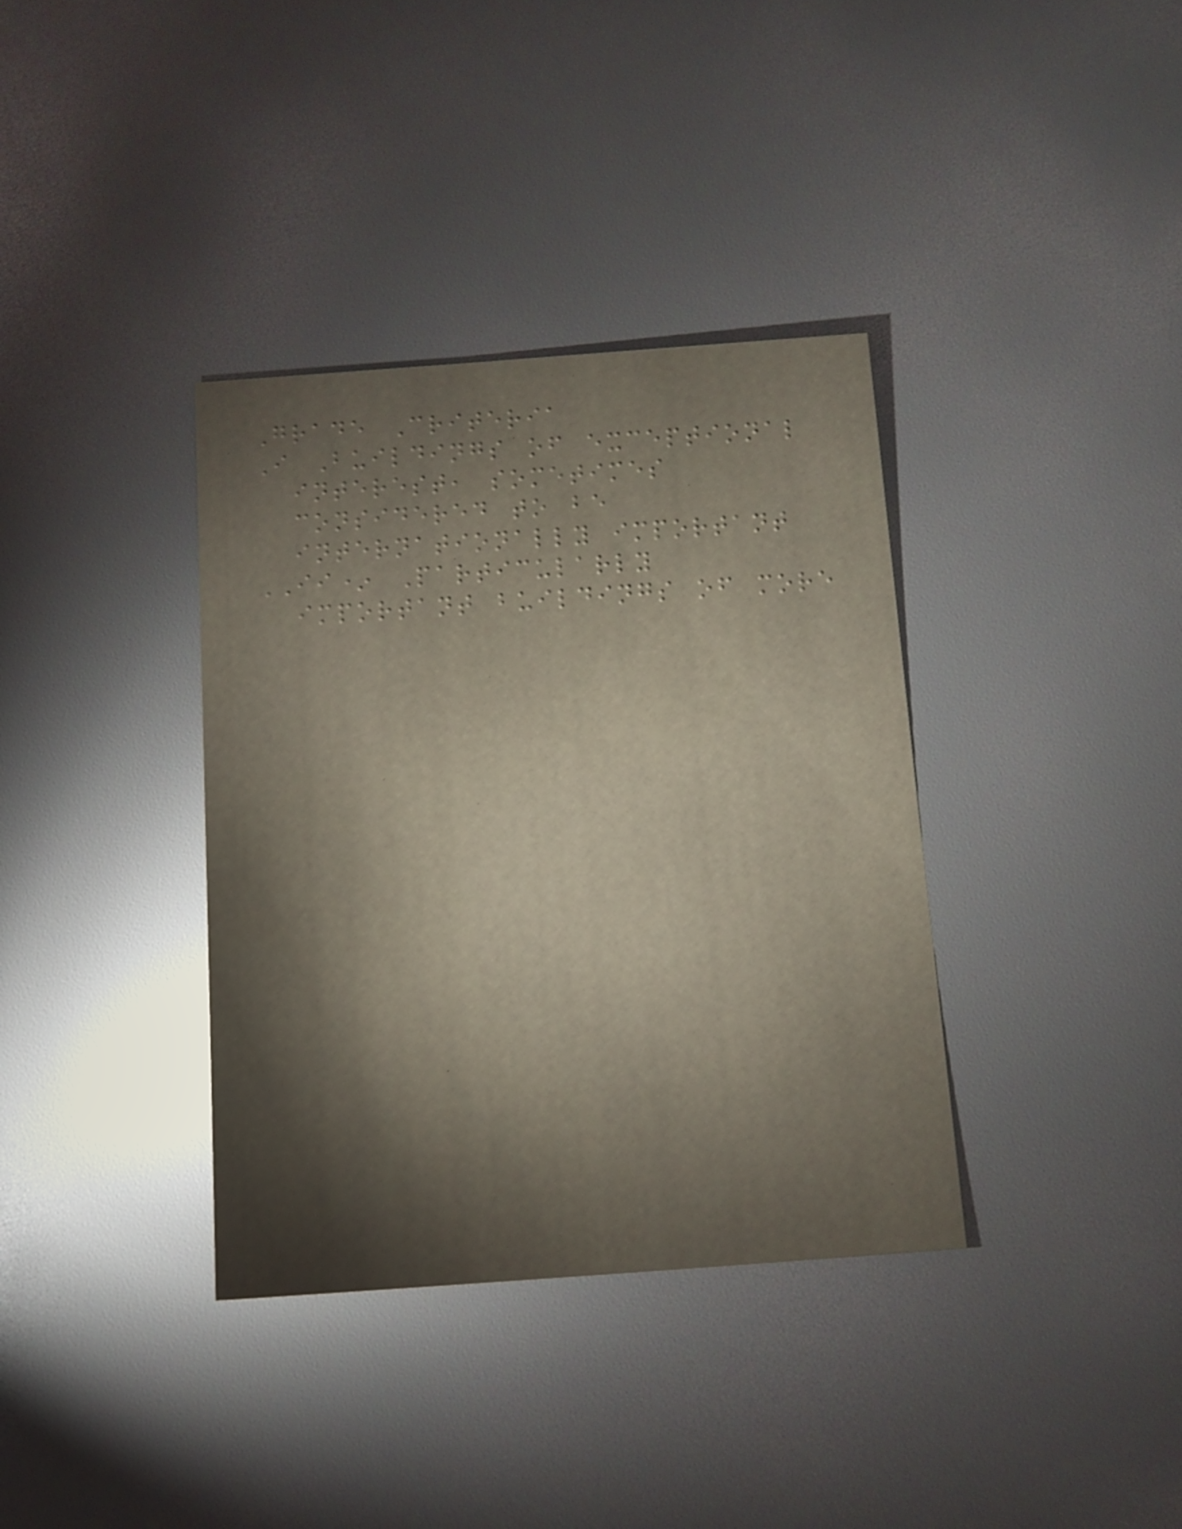Grade Criteria
I Buildings of exceptional
interest, sometimes
considered to be
internationally important
II* Particularly
important buildings of more
